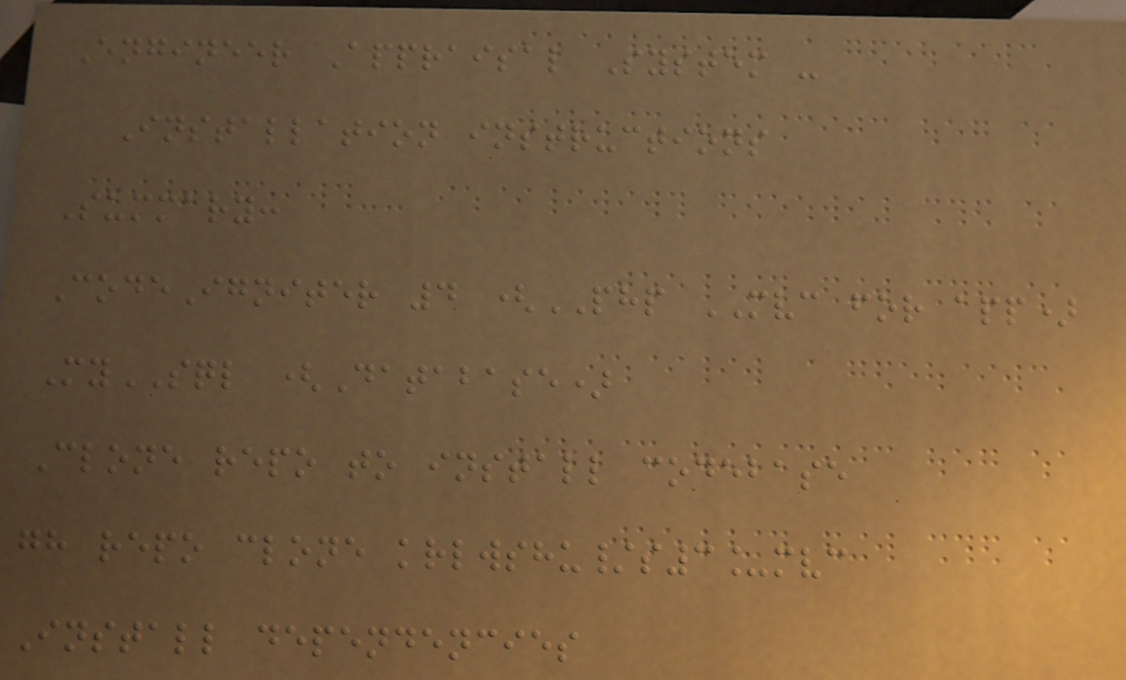Engineer Appraisal System -
Installation instructions
Summary:
CodeIgniter 4 (PHP MVC for app)
MySQL (Database)
Clone repo to install codebase
gh repo clone krlwshu/s3_mvc
Install dependencies
